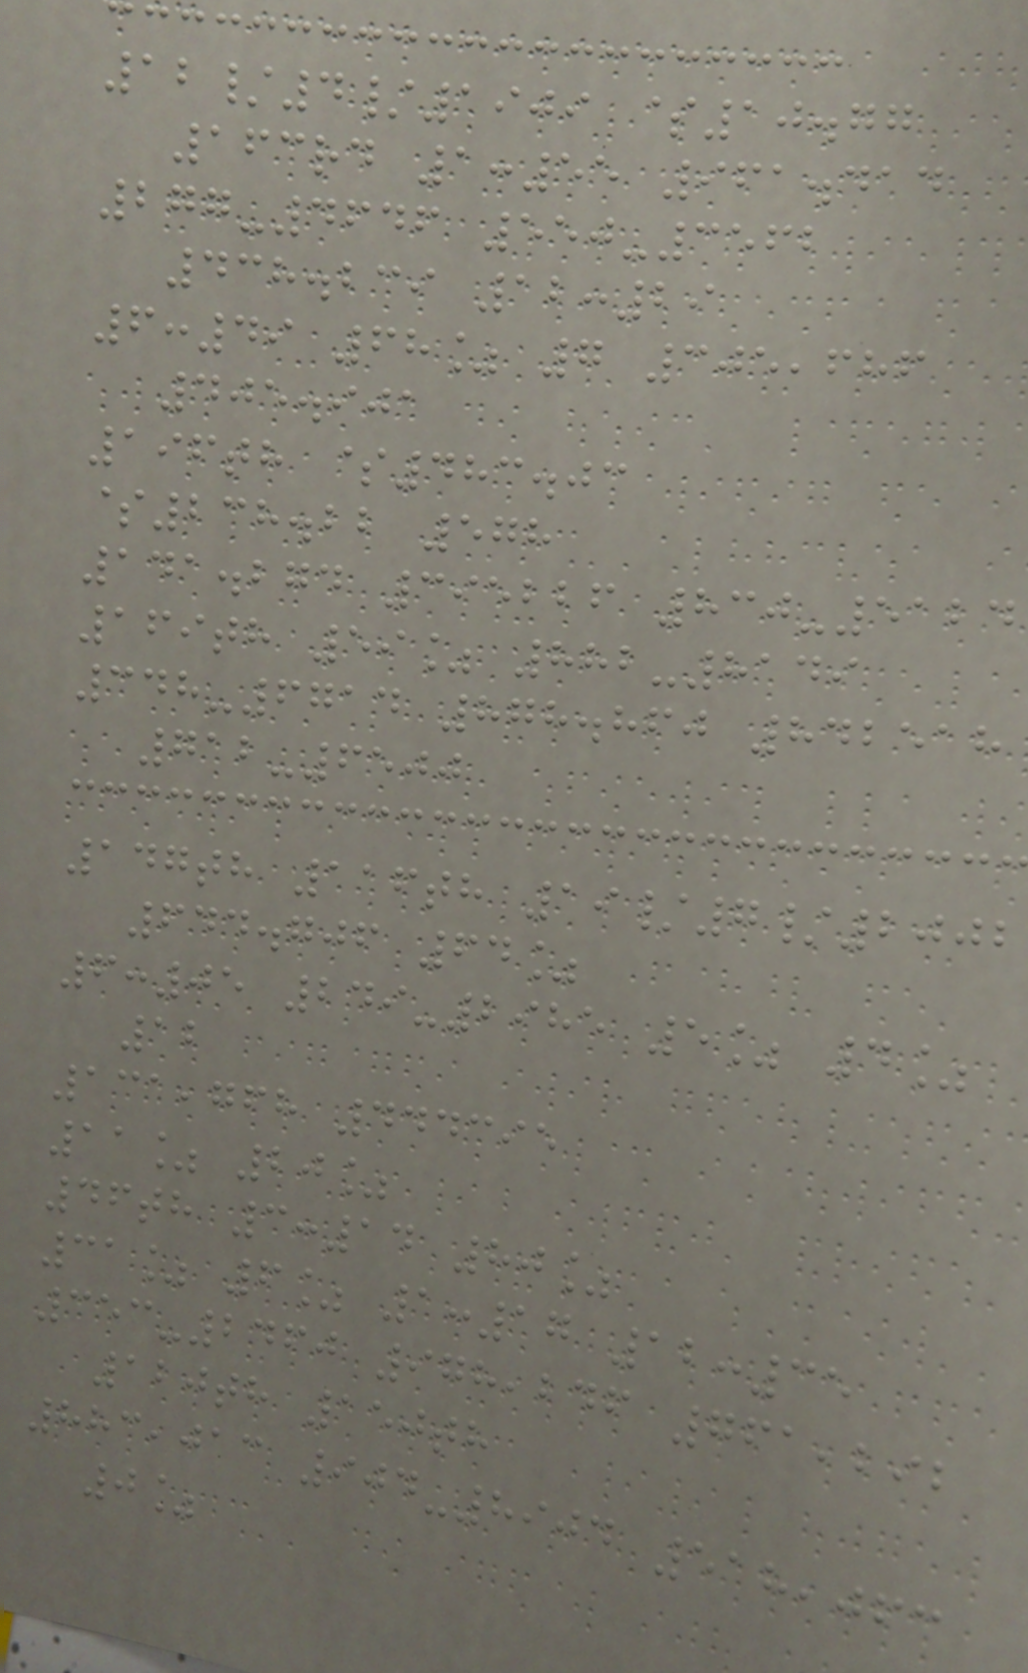12/4/1909 $10.77
163rd 1:55 961.414
277-4646 550-3562
438.239 12:29
6:49 68% 7 305,686
405.901
196th $483.03
$238.22 578
141.274 395226 830-5124
169th 59% 882-8149
348-6714 878.860 842518
712-6500
147th 116th 19/7/2002
644.706 64%
6:05 249-2985 5% 4%
12
131,768 444395
11% 20%
46th 3:14 80%
31% 6% 1:17 12:35
353-2460 978,246 761,292
120th 150th
883,013 904-8904 518,063
0%
